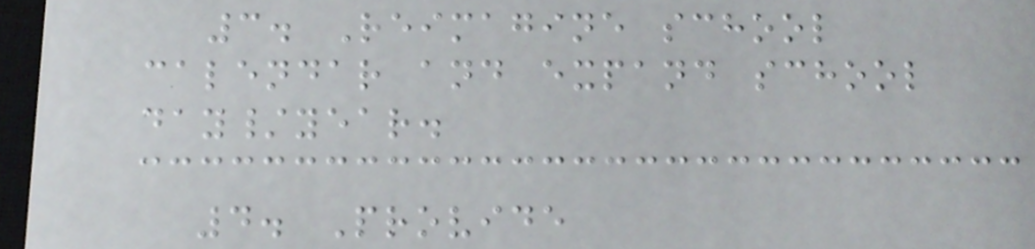3. Reimagine school
calendar and expand school
day/year.
4. Provide
